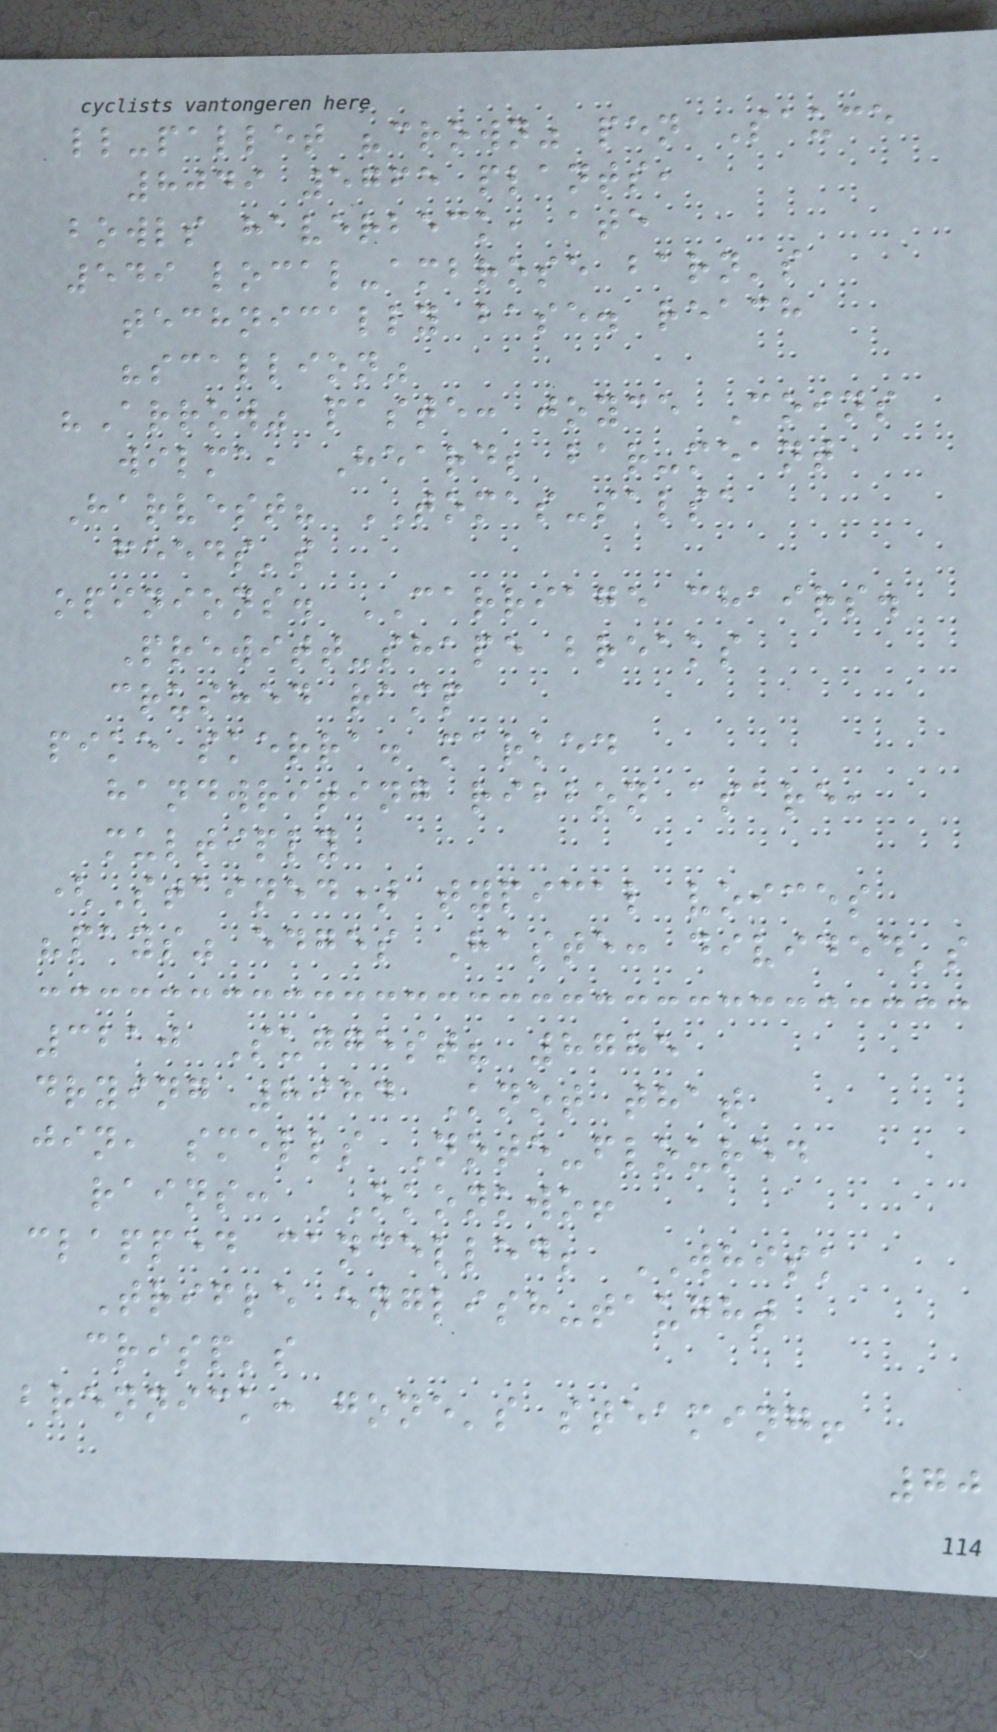ll-pallet "crown" pen Sauce
8049 5765 plants,
bowls haverbeck, ate
549 local-ambrose barn's
technically base. reach
"scallion"
"Arrow" paste: joyce Coins
wilma, Heard; bar-meant
Harvest? TOMAS-salsa
feeds's
opinions. CARRIAGE chairs.
Prewitt-shape breaks
crushed ramp
pike skerra. marked
handwriting ribbon asare,
multiply
(Stained) typical voices
"pays" edges Haste: divided's
3210 Suggest? 8785
drying 8984 Knot that
jin, smells Note-floured
rains: OKONKWO!
clapped cancelled; WHISK
Trifle english-taught
crisp's
brennick: gone's steaming!
70
